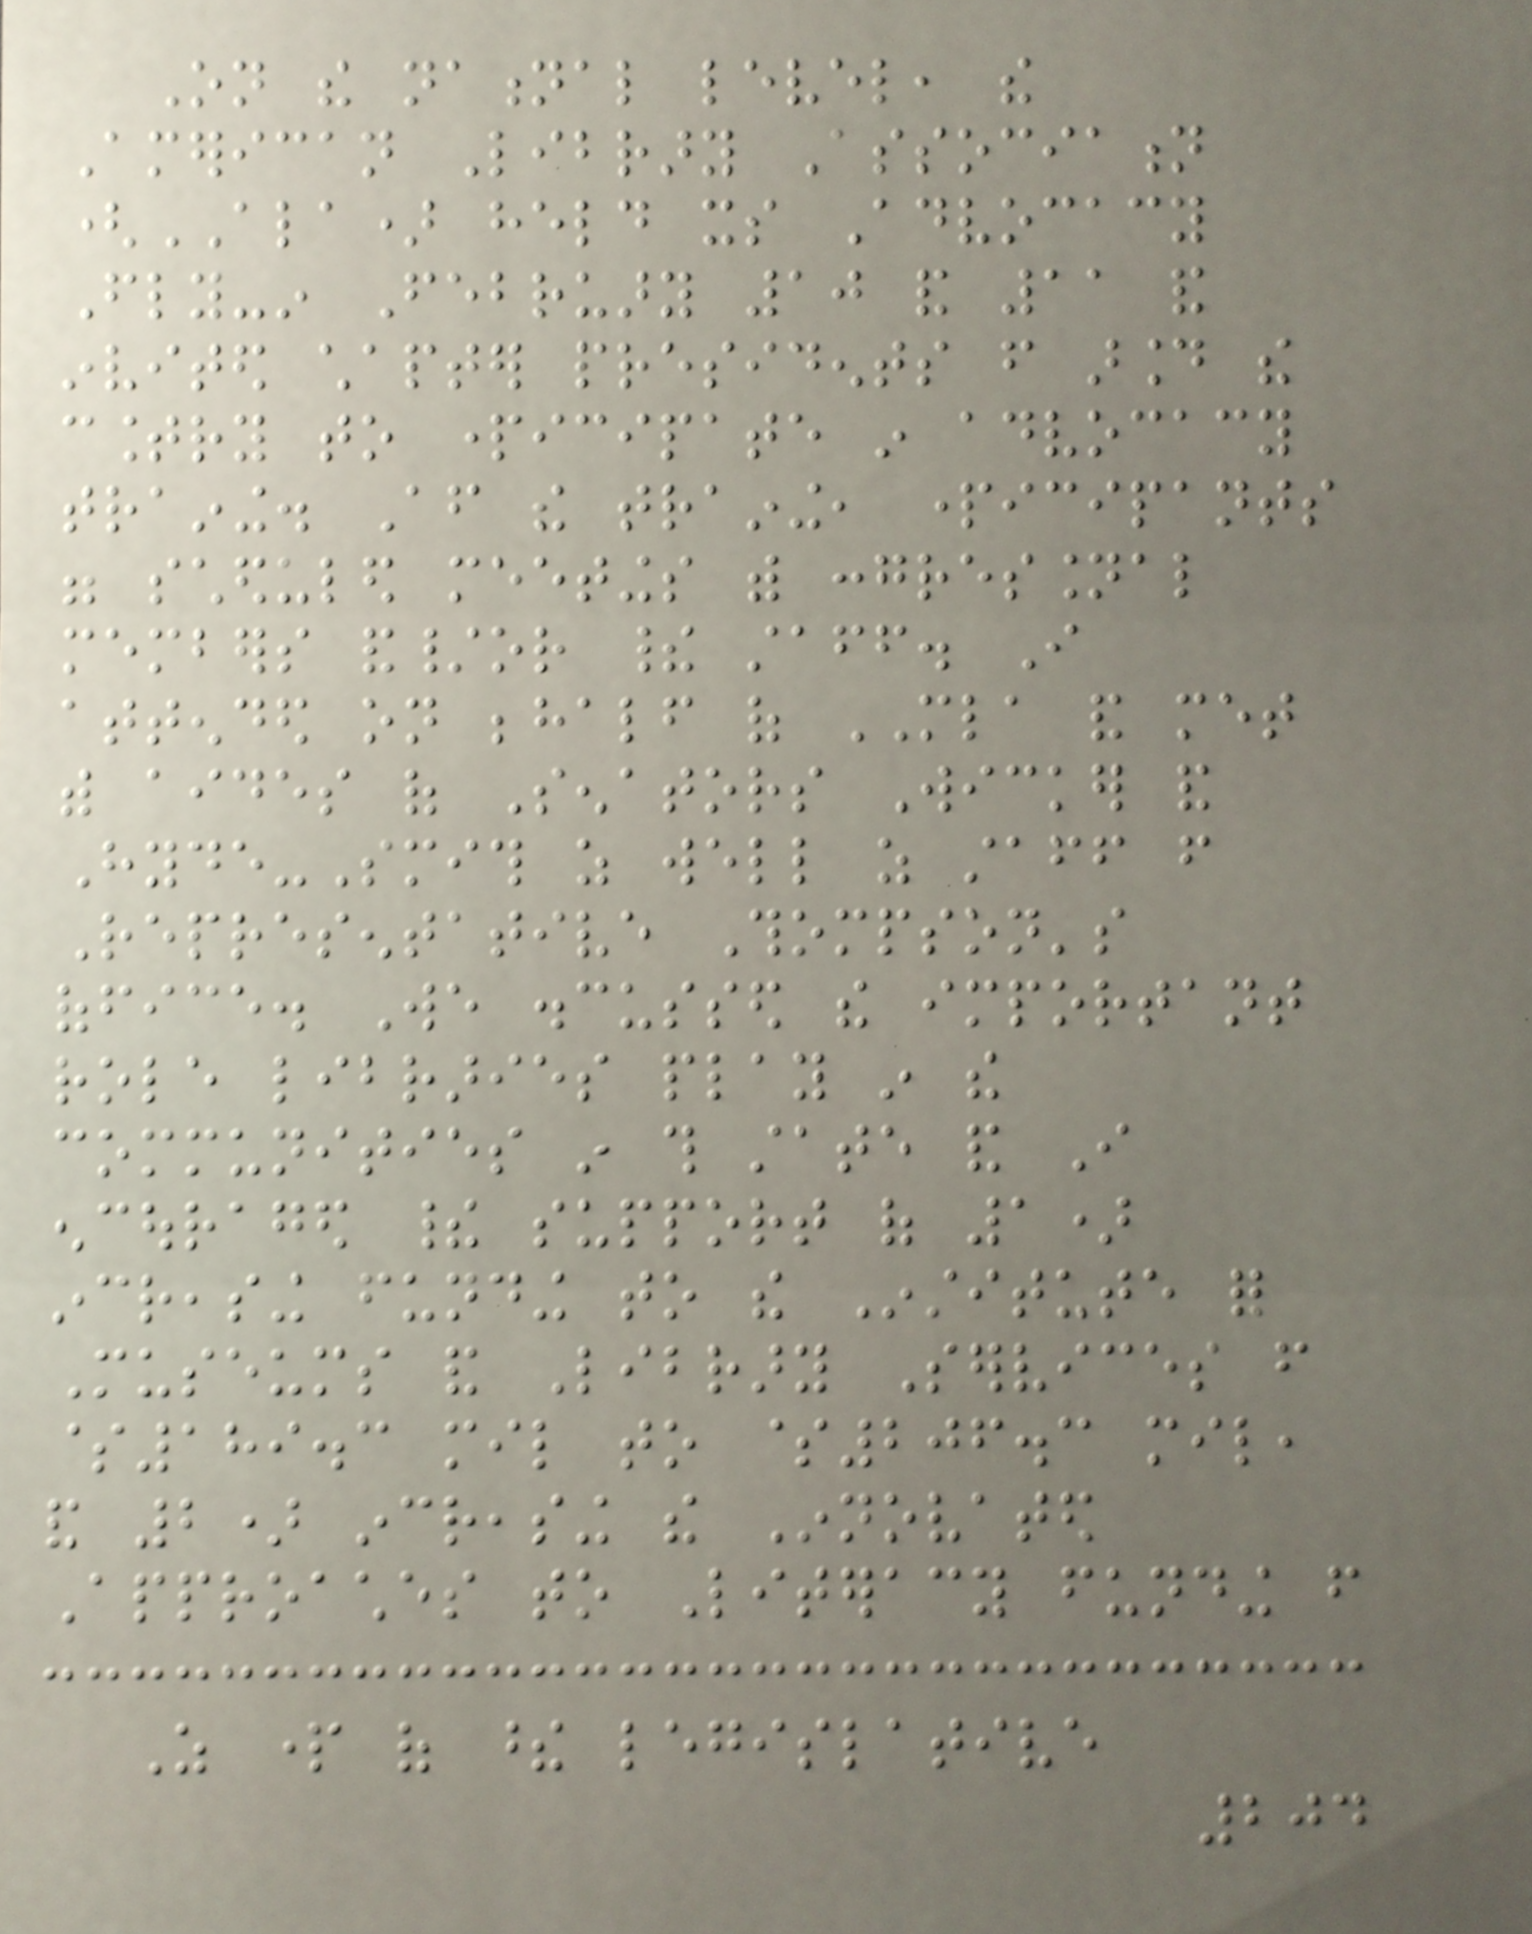On the national level, the
American Library Association
(ALA) held its Advocacy
Fly-in February 10 and 11 and
invited chapter presidents from around the
country to participate in advocacy
training. After the training, participants
were scheduled meetings with congressional
members and/or their staff. I
attended on behalf of MLA and met
with aides of Senators Wicker and
Hyde-Smith as well as staff from
Representative Thompson's
office. We discussed the important
role libraries play in the
communities in this state and I
encouraged their support of 1)
increasing funding to the Institute for
Museums and Library Services from
$189.3 mil to $206.3 mil,
and 2) increasing the Innovated
Approaches to Literacy funding from
As part of these legislative
204
